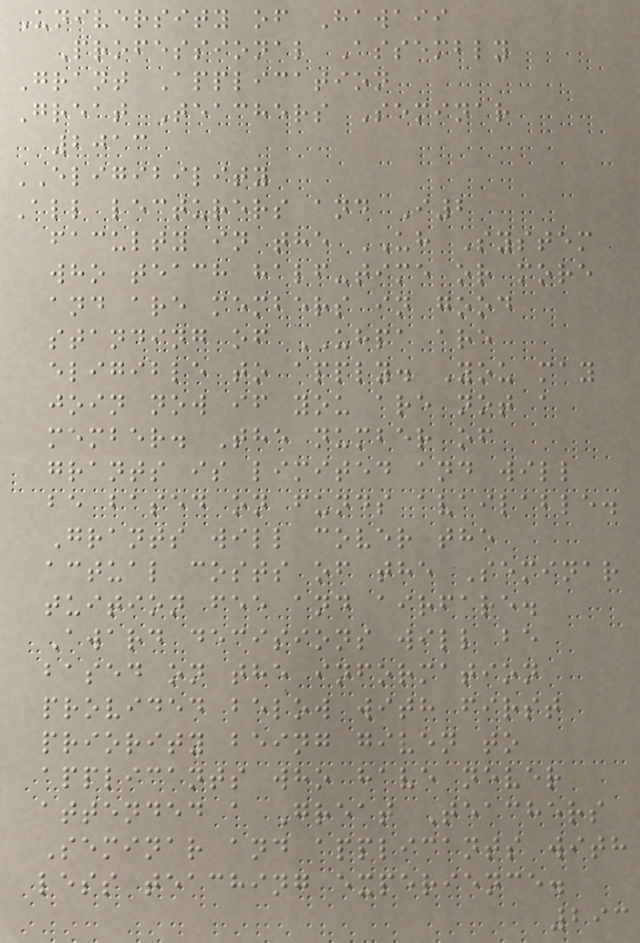University of Hawaii
Professional Assembly
Grant Application
Great Teachers Seminar
2013
ELIGIBILITY
All lecturers and I2
faculty in the UH System
who teach half-time or more
and are members in good
standing of UHPA are
eligible to apply. You may
join now if you are not a
member. The number of
grants is limited and will
be based on funds available.
Grants will cover the
actual costs of the Seminar
tuition fee and airfare.
Award decisions will be
based on the information
provided below with first
priority being given to
applicants who have never
attended a Great Teachers
Seminar and applicants with
less teaching experience.
293
